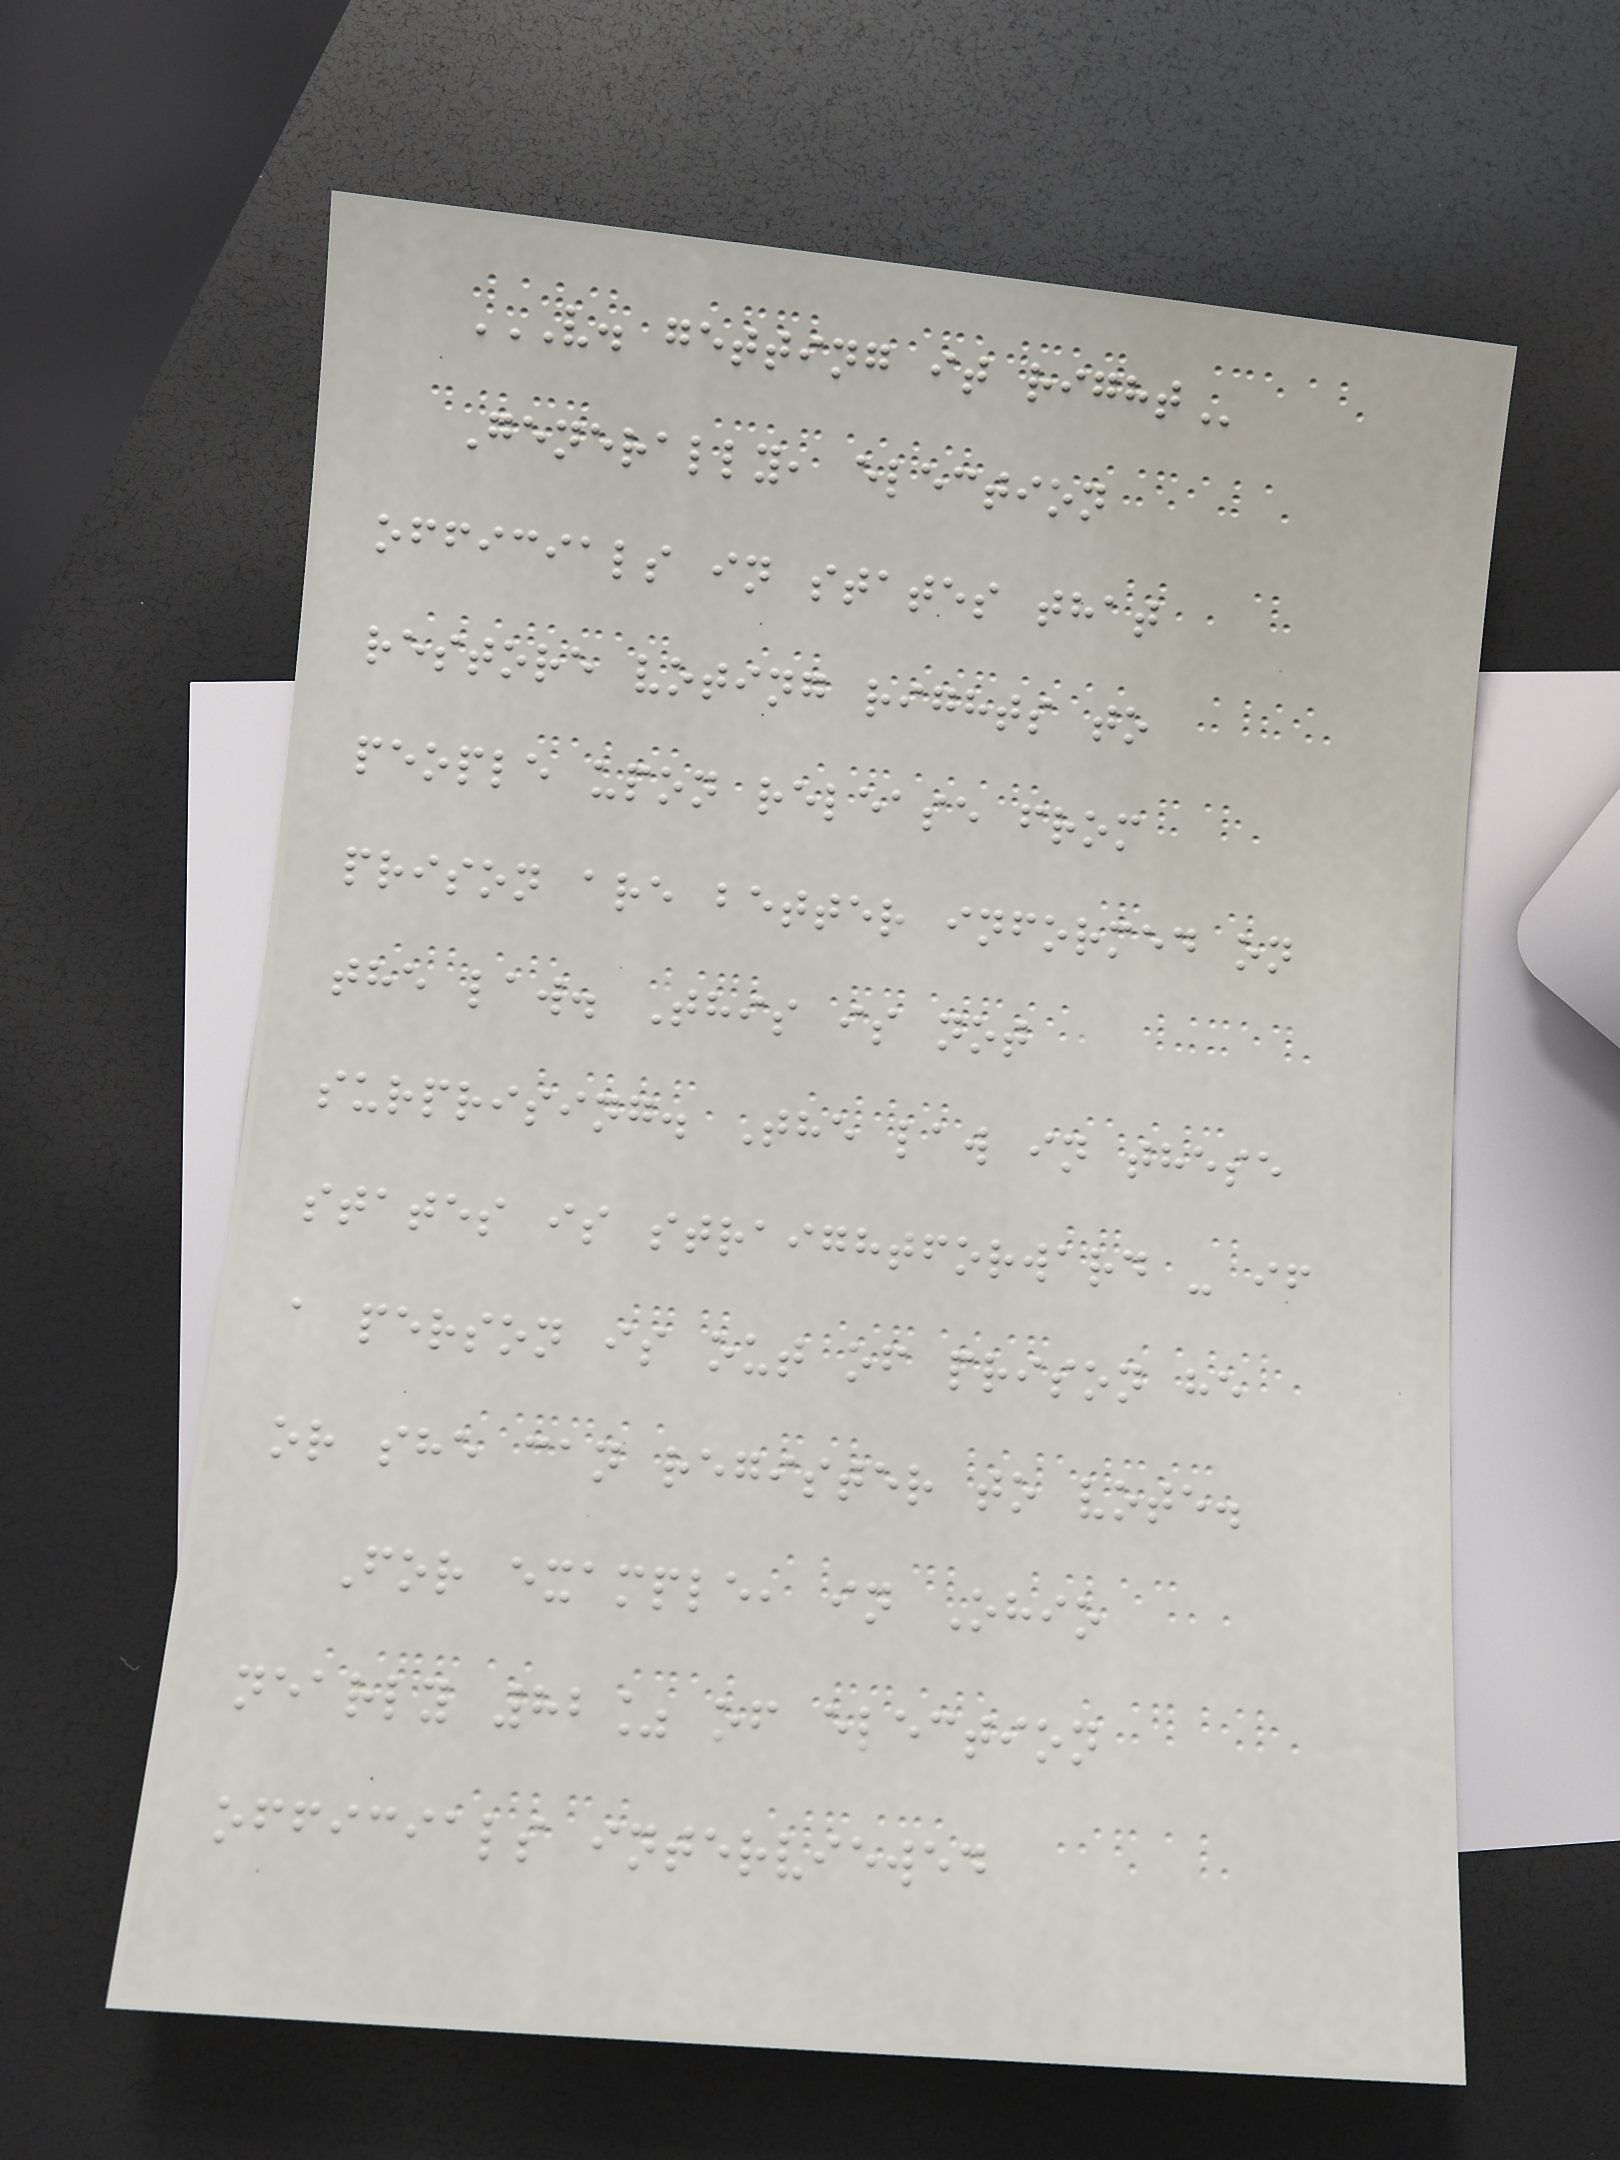V. GETTING IT RIGHT
Generally, election
officials in states that
restore voting rights to
people upon release from
prison are better informed on
the law. This is not
surprising. The law in these
states is straightforward - if
a person is out of prison he
or she can register to vote.
For example, in Ohio
nearly 82% of election
officials interviewed
